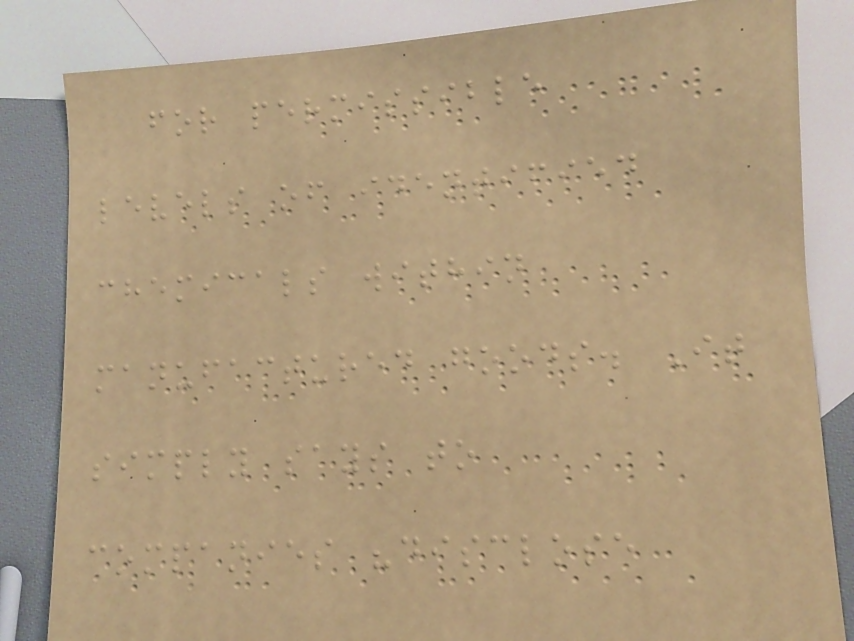for permissible
levels of identified
chemicals within
manufactured goods. It
simply says to
companies "disclose
